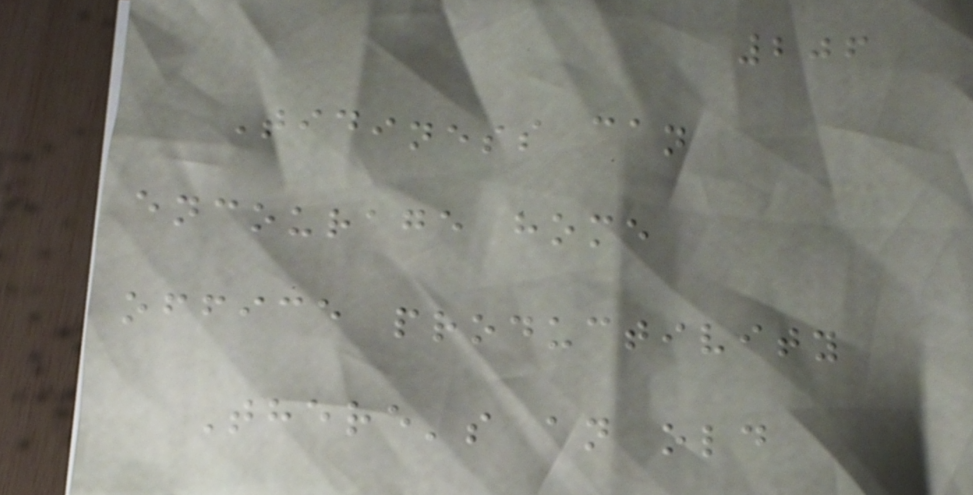206
Tidiness can
encourage home
office productivity
There's an old
